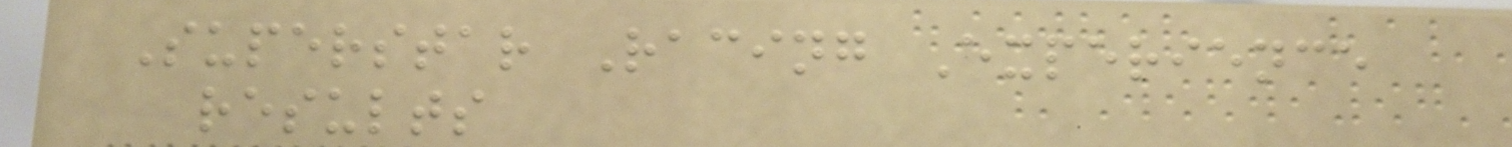Superstar Racing Experience
results
